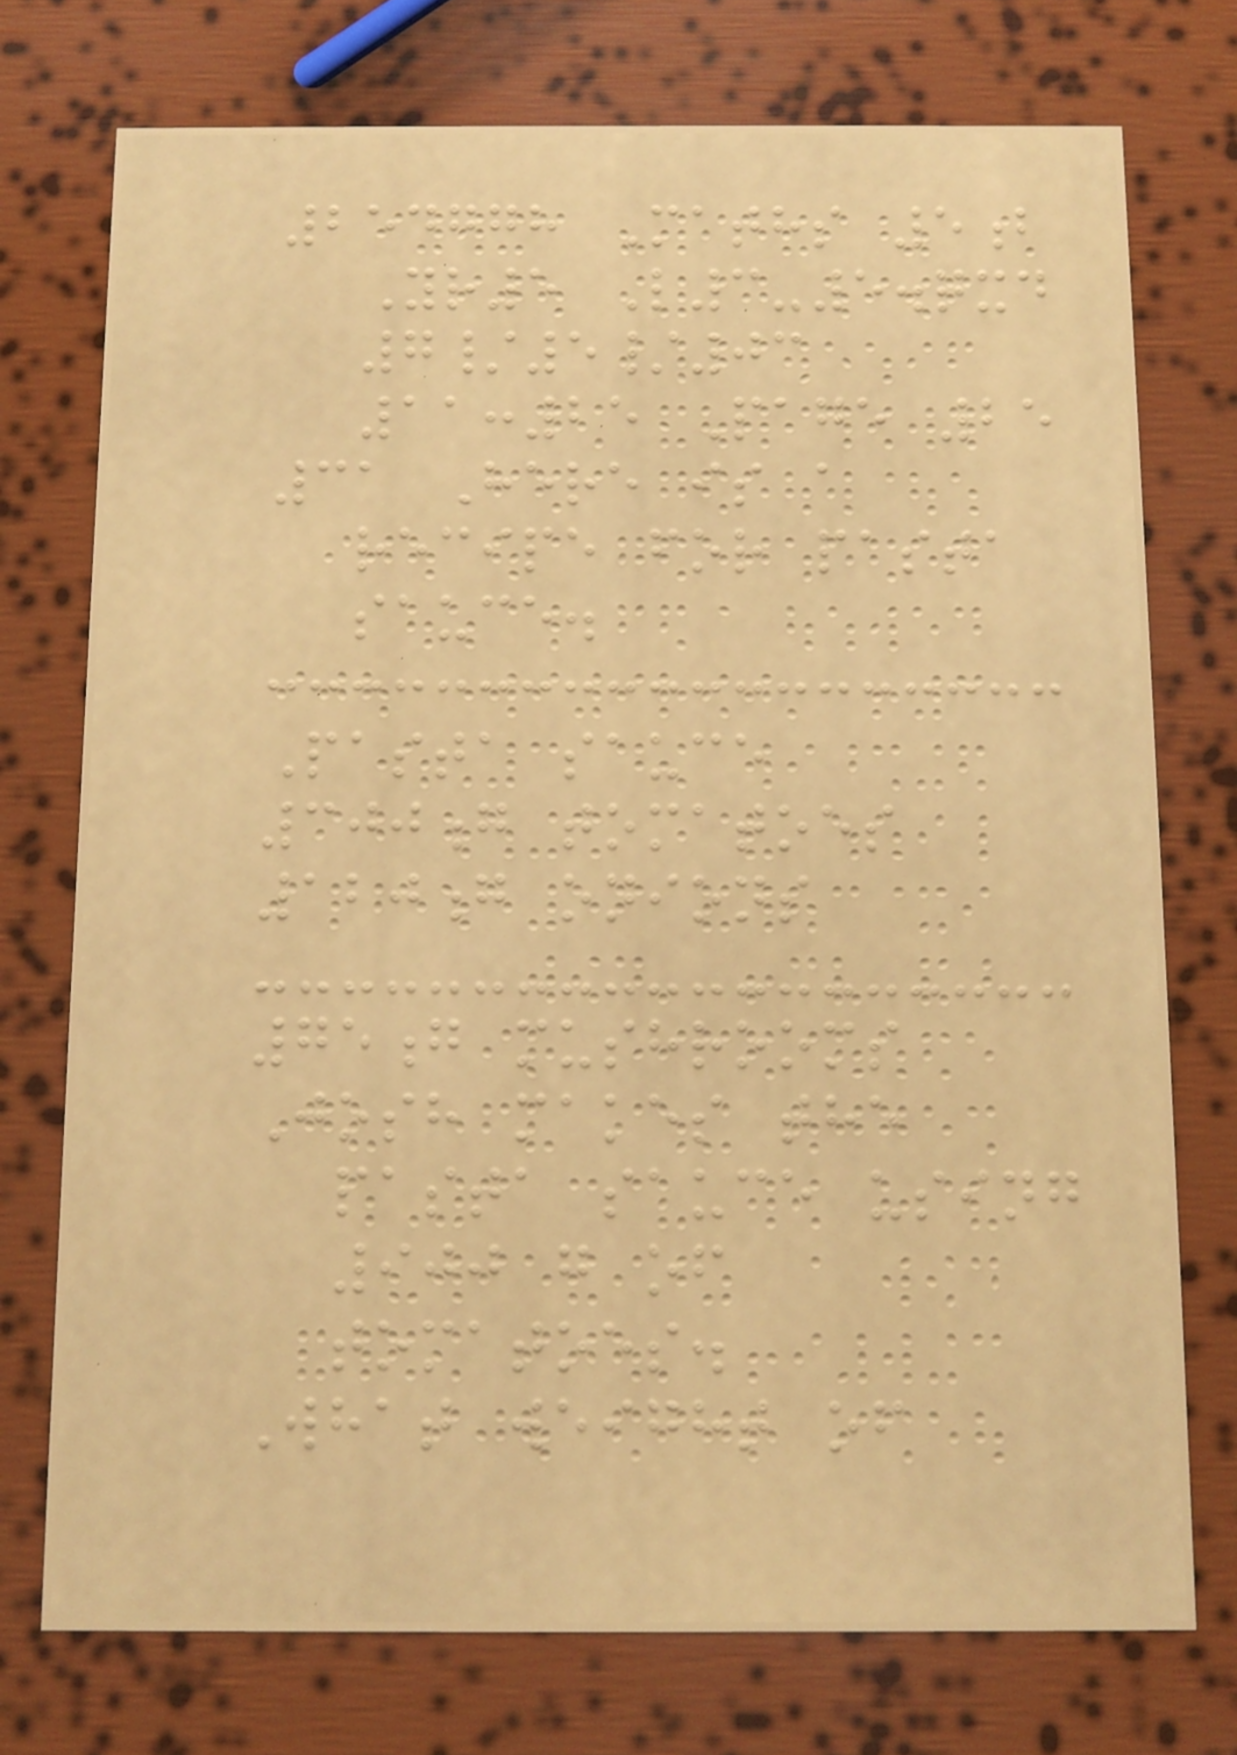254778 Maths 5b
Yr5 L3-5.qxd
7/5/03
11:25 Page 25
31 Here is a
recipe for pasta
sauce.
Pasta sauce
300g tomatoes
120g onions
75g mushrooms
Josh makes the
pasta sauce using
900 g of
tomatoes.
What weight of
